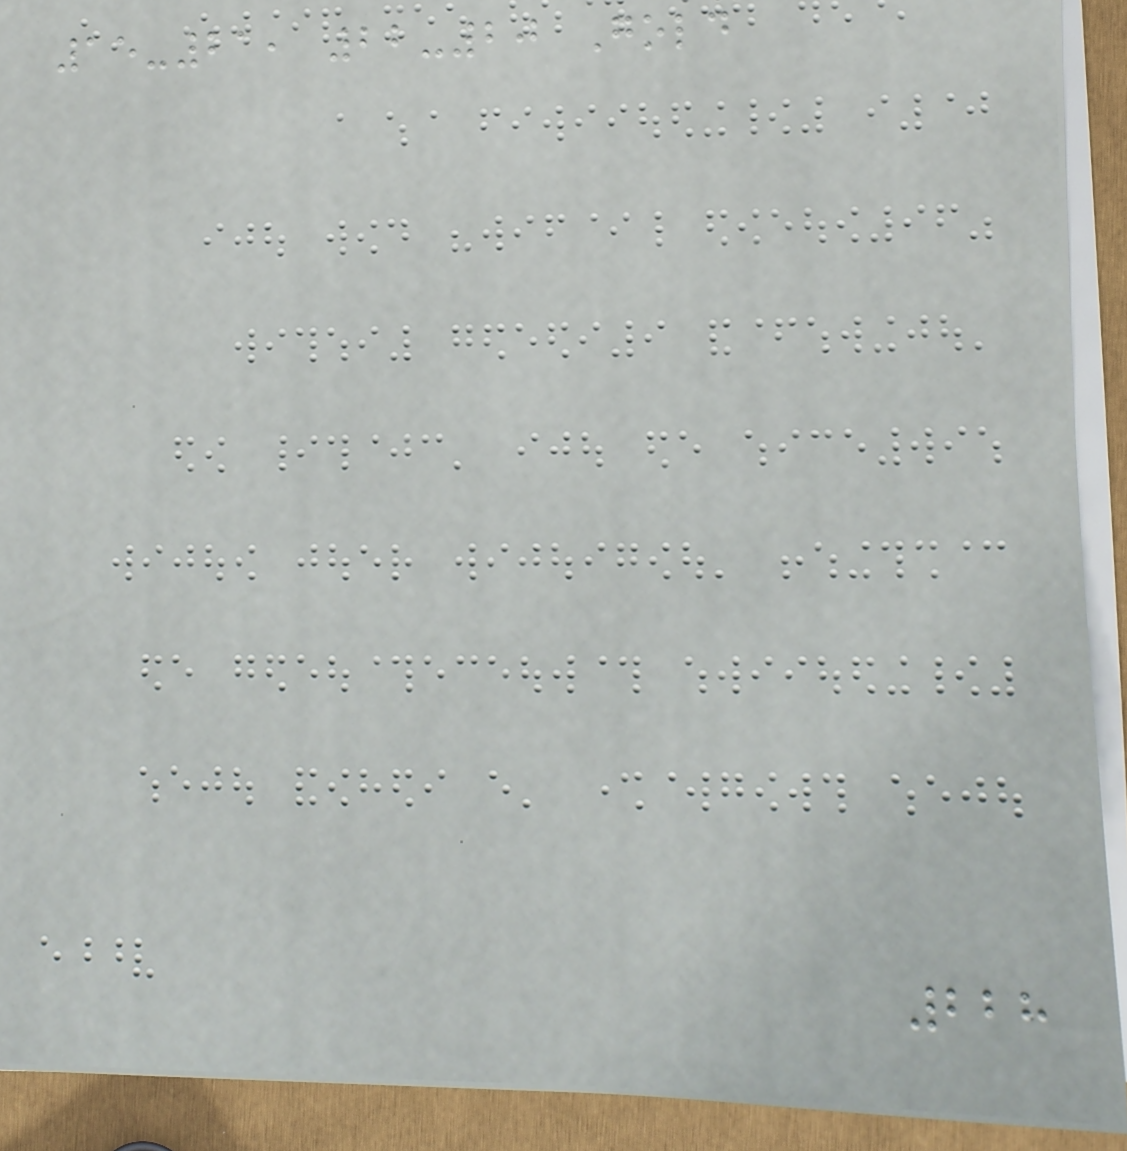15-21, 22-20 Gold
228
